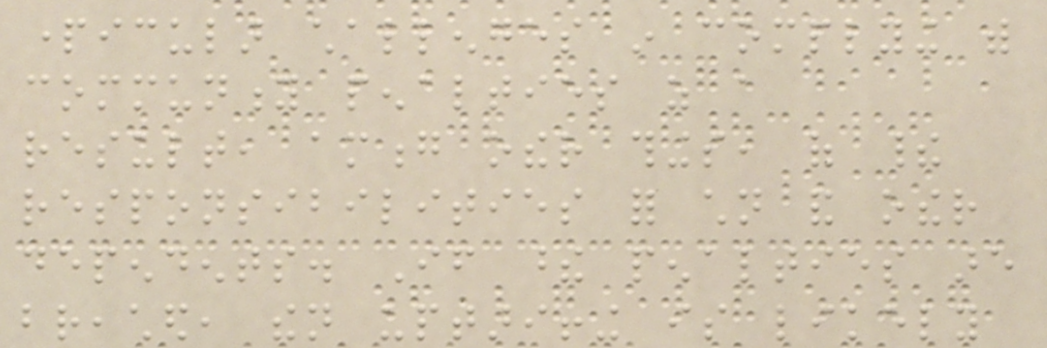particular challenges in complying with
community penalties as a
result, among other things, of their
responsibilities for children and other
dependents. If these penalties are
breached, then uptariffing is likely
